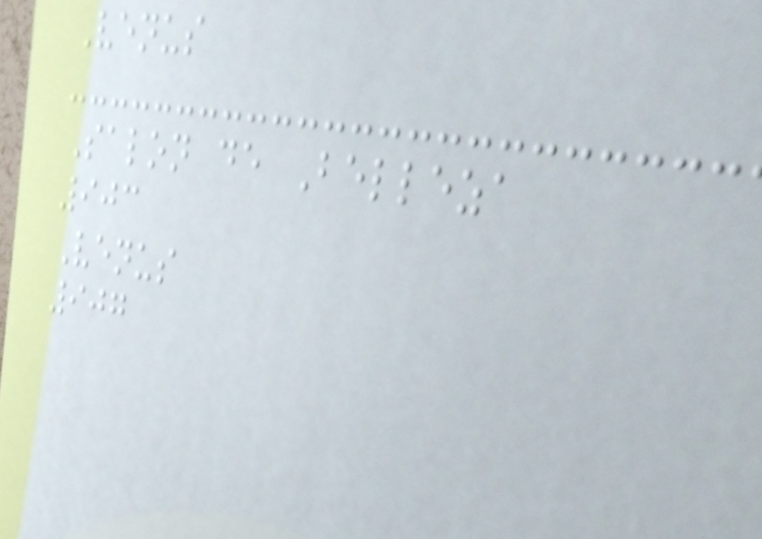Venus
Salon de Belleza
903
Venus
907
